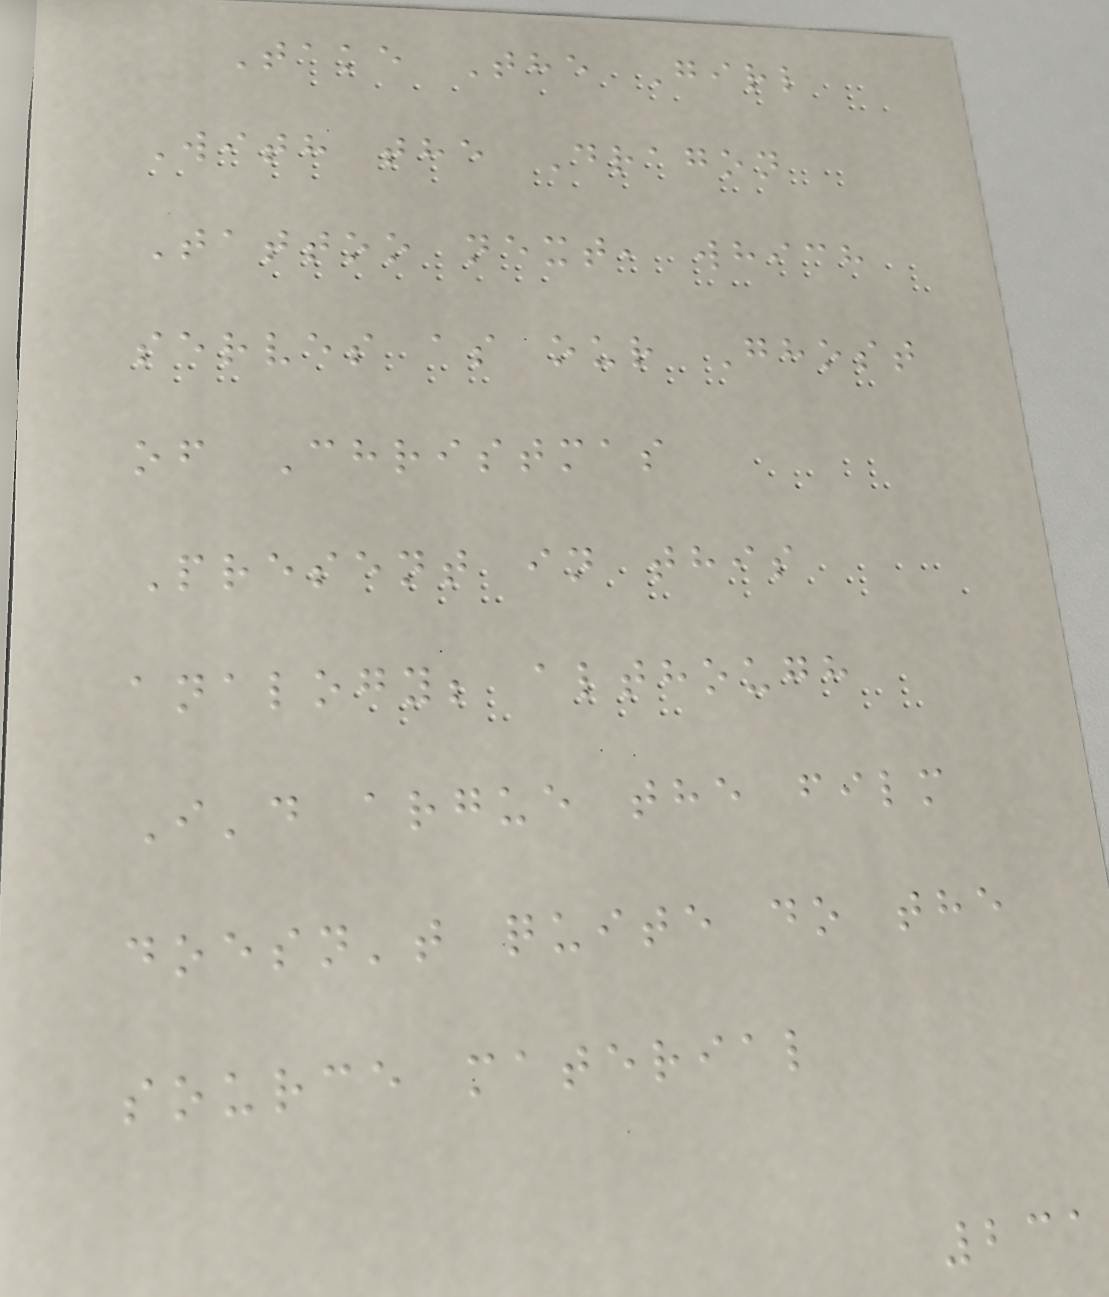Take The Girl
With the Dragon
Tattoo next, which
serves as our Ghost
of Christmas
Present in this
analogy; although
I'd argue the film
doesn't quite do the
source material
231
